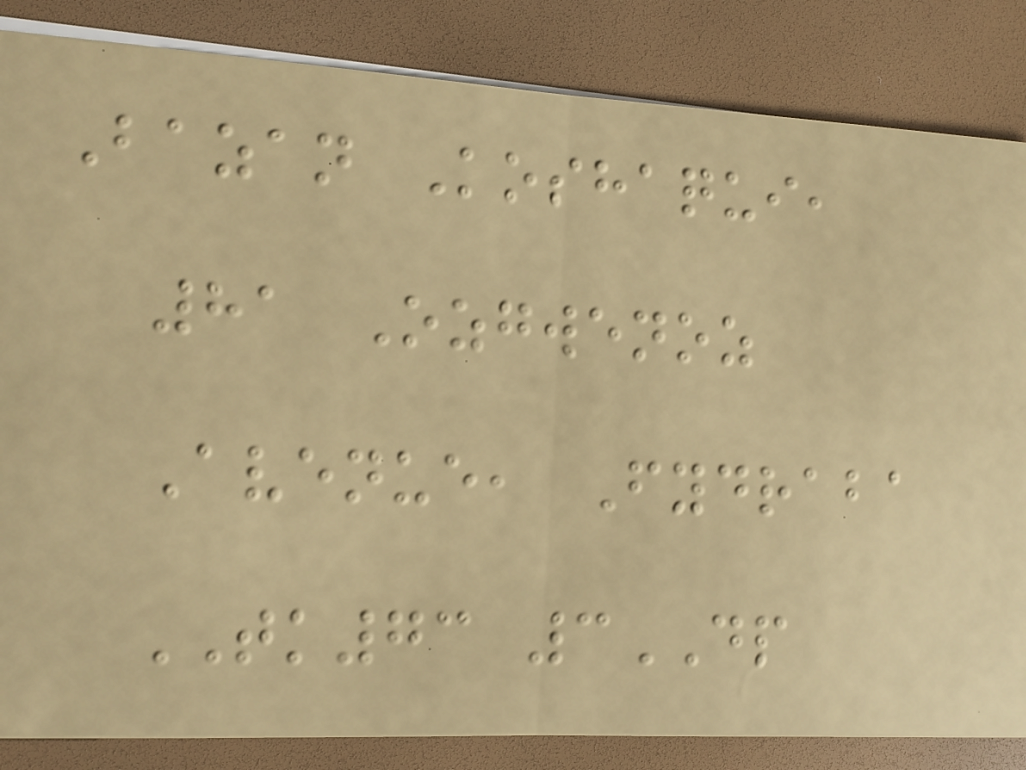Bazan Koshaqui,
81 Ozgwenoz
Avenue, Fydraba
TK73 3DP
